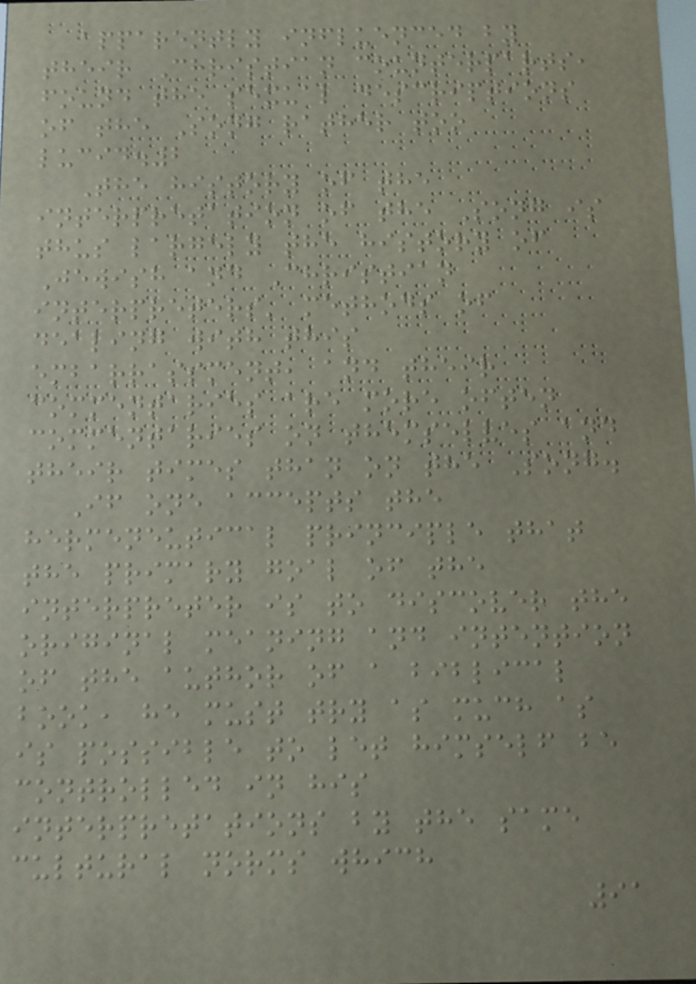apparently influenced by
their Christian counterparts,
found the sexual descriptions
of the Song rather too
lucid.2
The history of the
interpretation of the Song is
thus largely the history of
Jewish and Christian
interpreters' methods of
dealing with this
embarrassment, and their
commentaries are more often
commentaries on themselves and
their times than on the Song.
If one accepts the
hermeneutical principle that
the primary goal of the
interpreter is to discover the
original meaning and intention
of the author of a biblical
book, he must try as much as
is possible to let himself be
controlled in his
interpretations by the same
cultural norms which
91
